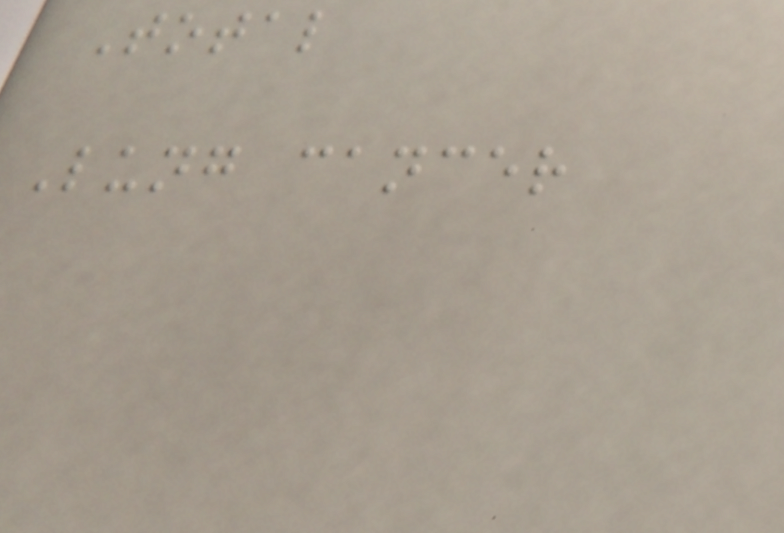Total
Lung cancer
